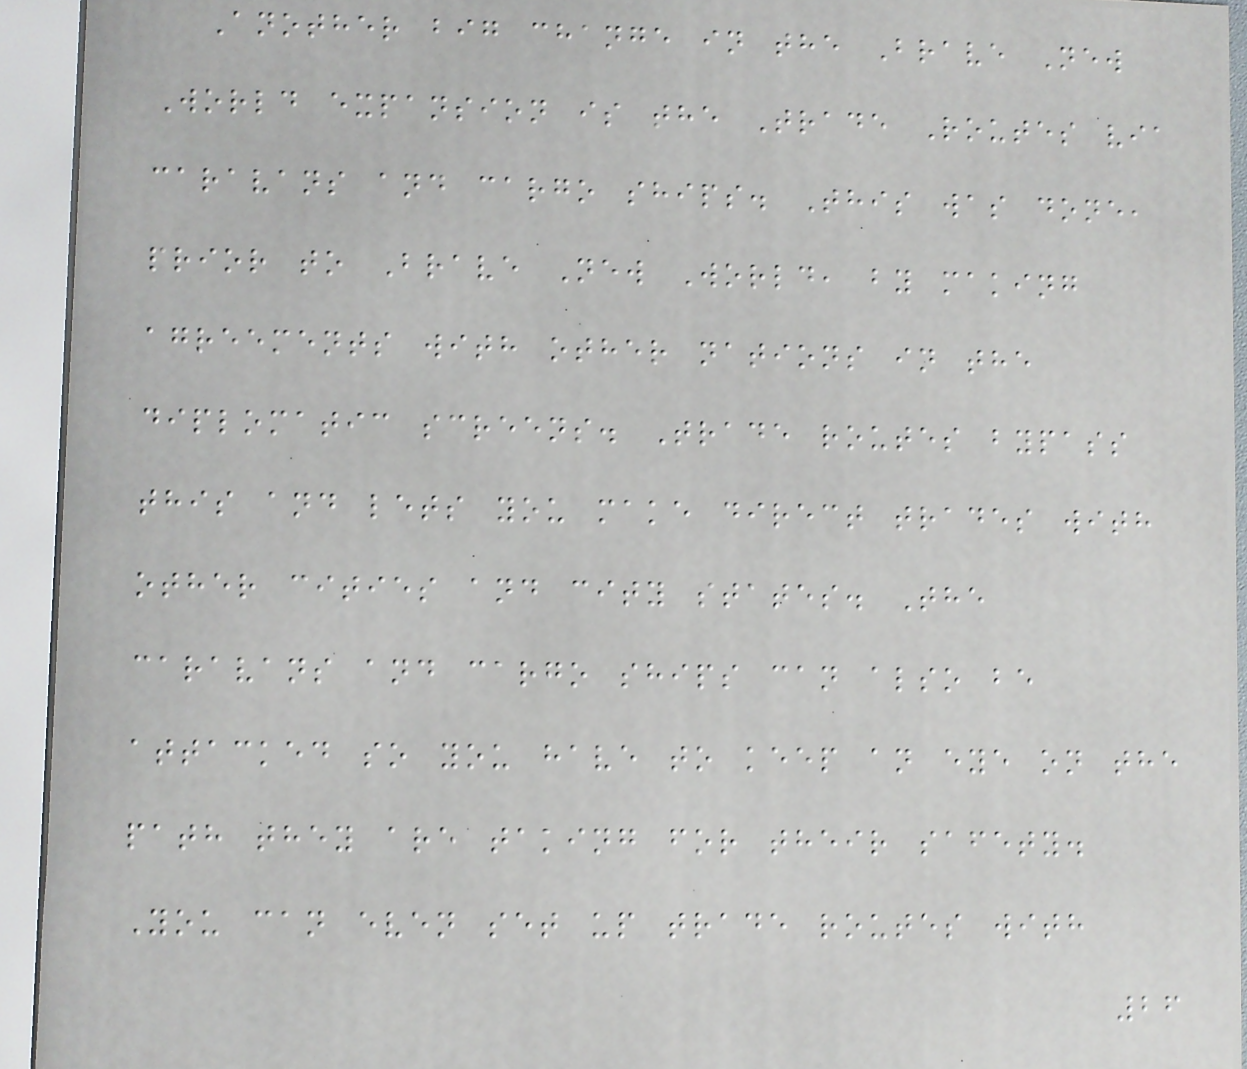Another big change in the Brave New
World expansion is the Trade Routes via
caravans and cargo ships. This was done,
prior to Brave New World, by making
agreements with other nations in the
diplomatic screens. Trade routes bypass
this and lets you make direct trades with
other cities and city states. The
caravans and cargo ships can also be
attacked so you have to keep an eye on the
path they are taking for their safety.
You can even set up trade routes with
26
